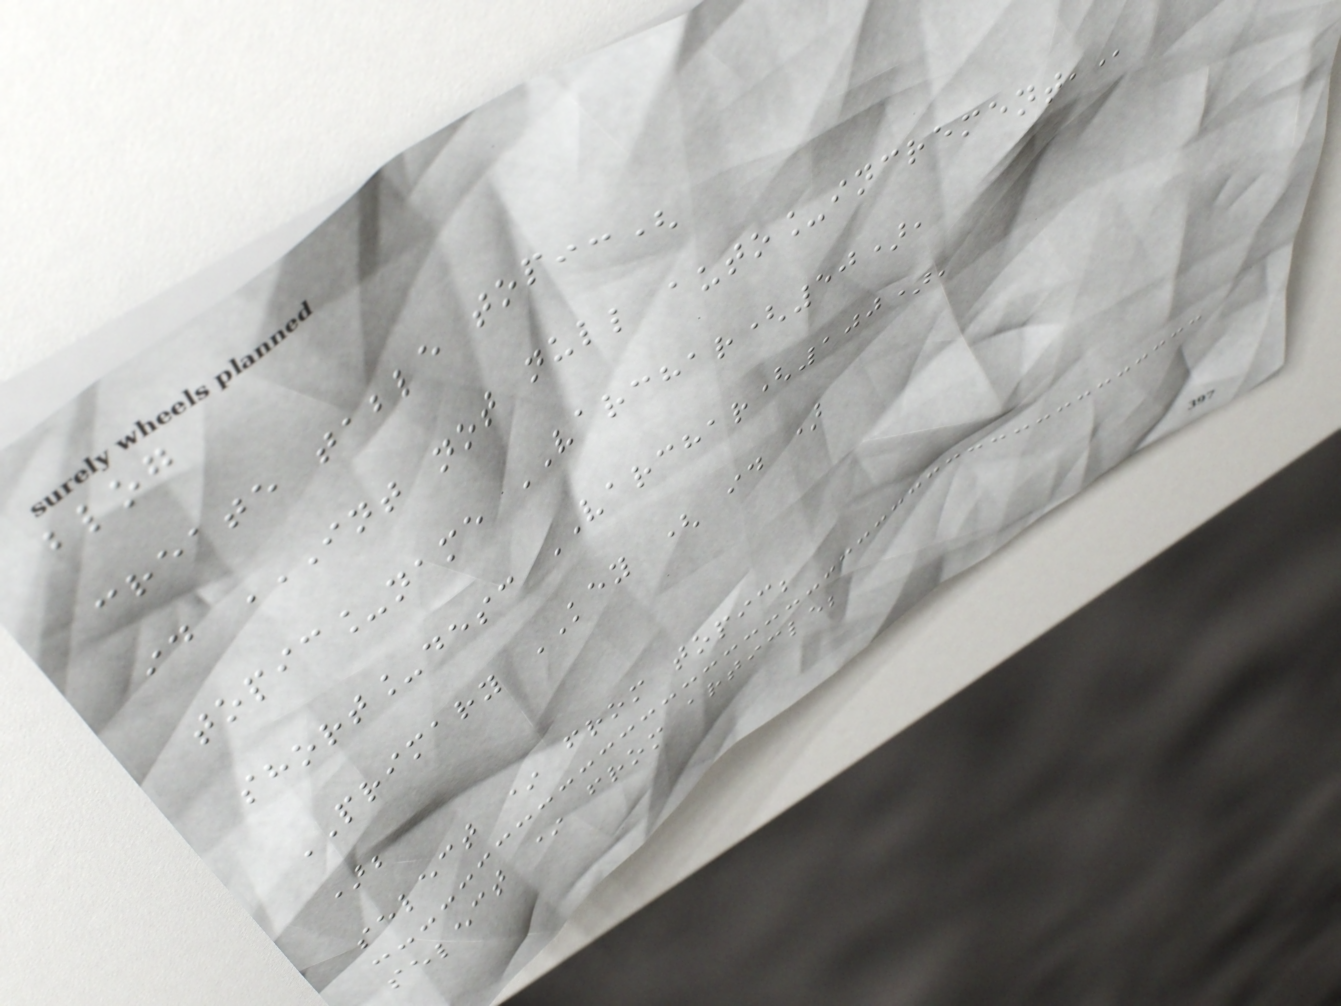blog
create table topic(
id INT NOT NULL AUTO_INCREMENT,
topic_name VARCHAR(50),
short_desc VARCHAR(100),
PRIMARY KEY ( id )
);
select * from topic;
select * from article;
